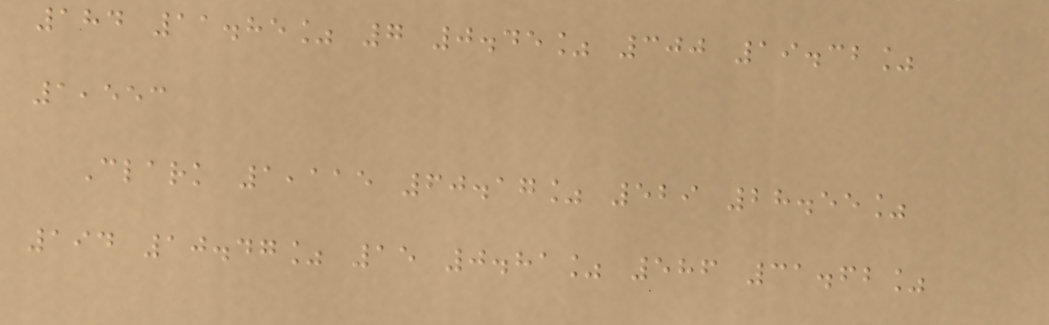184 11.85% 7 0.45% 300 19.32%
1,553
Clark 1,115 60.17% 529 28.55%
194 10.47% 15 0.81% 586 31.62%
